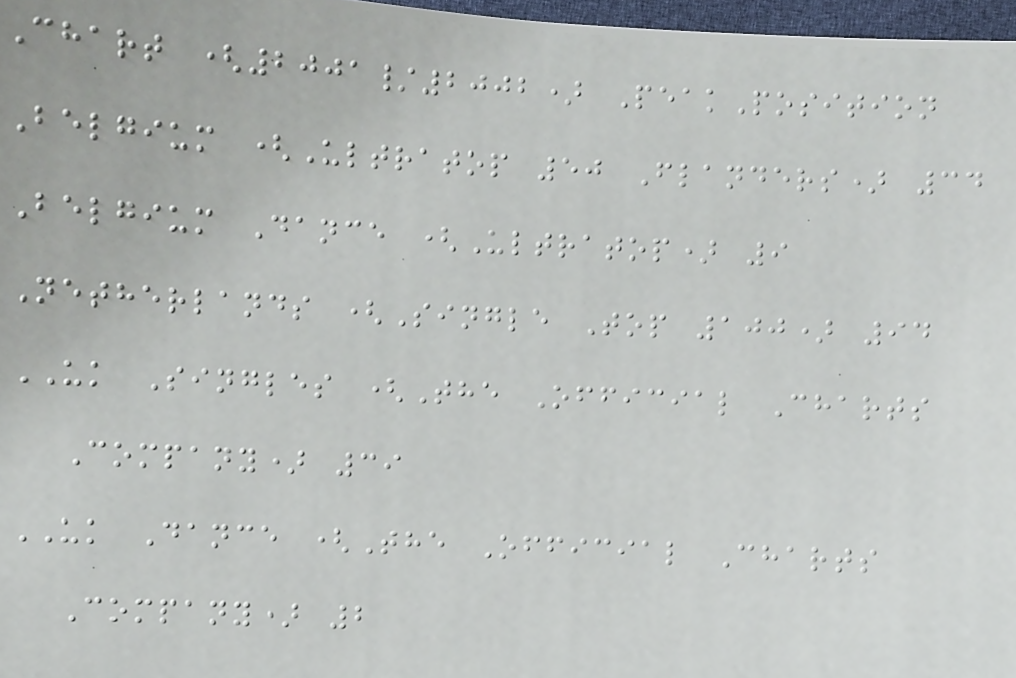Chart (2001/2002) PeakPosition
Belgium (Ultratop 50 Flanders) 34
Belgium Dance (Ultratop) 9
Netherlands (Single Top 100) 94
UK Singles (The Official Charts
Company) 39
UK Dance (The Official Charts
Company) 2
